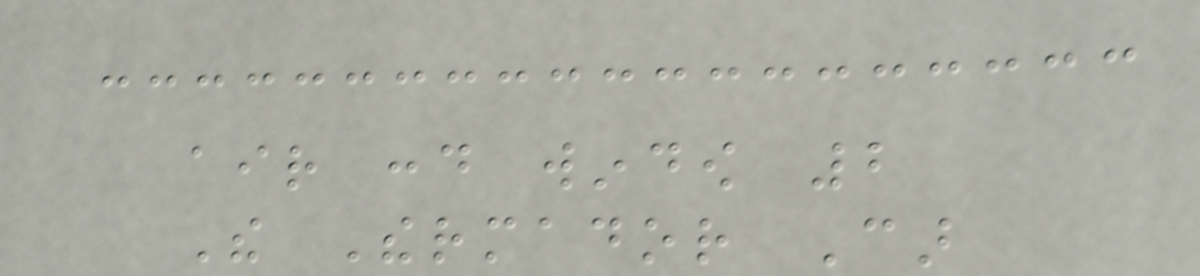air cond window 2
The Thermador Car
